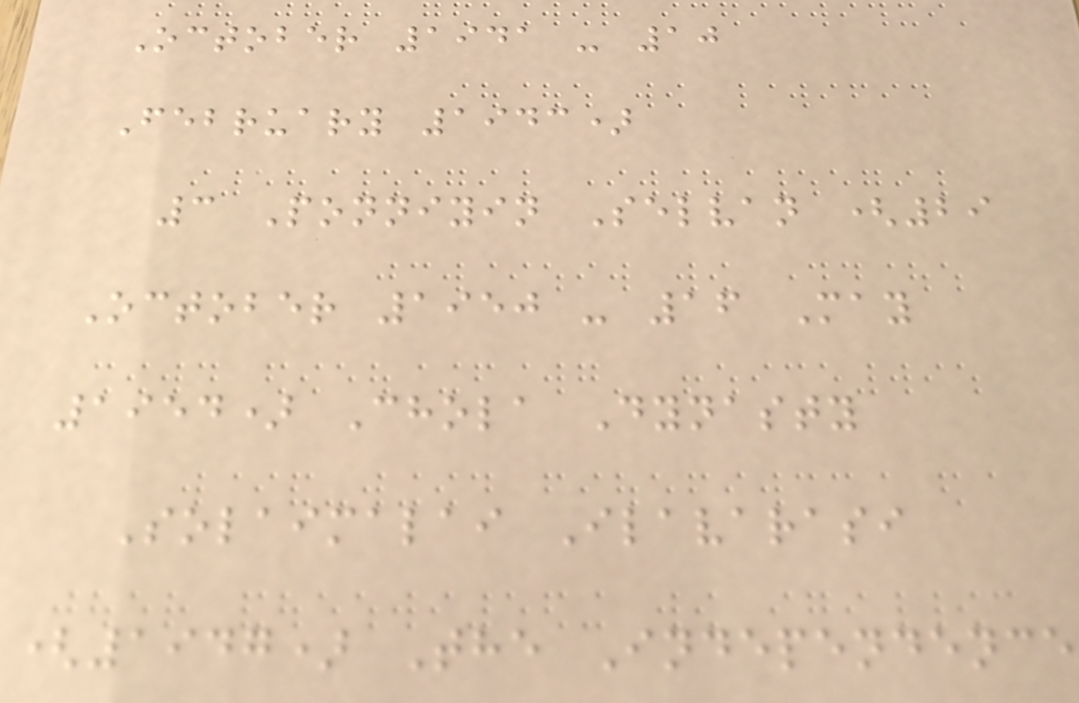October 1941 - 10
February 1943)
3 Ponniyin Selvan (29
October 1950 - 16 May
1954) Chola Dynasty
Solaimalai Ilavarasi
(1947) The Independence
